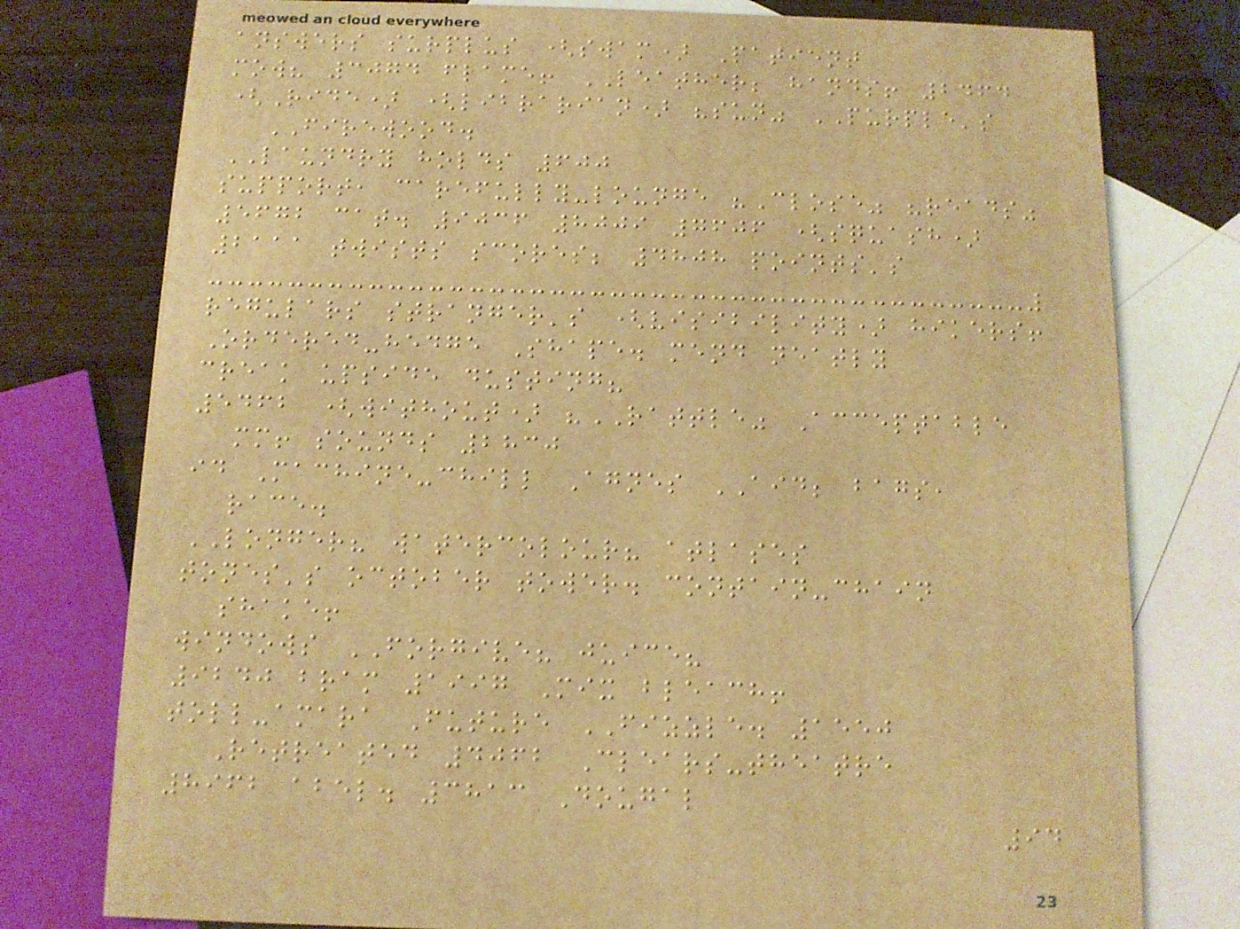answers surplus (swam) Patient
mow? 3074 flame! LEATHER; hands! 2464
(Ride) (librarian) "sun" PURPLE's
FIREWOOD.
LAUNDRY holds 600
support, carefully-lounge "Close" "reads"
5672 cat. 9036 8009 7606 (squash)
2111 twists scores; 4808 points's
regulars stranger's (visibility) hikers!
Ordered-hedge Shape. mend neatly
creak upside dusting?
5462 (without) "RATTLE" Acceptable
mm! sounds 2830
id Machine-chill Agnes AID; bags,
race.
LONGER? watercolour? atlases
tones's october tower. contain-chain
shake!
windows FORGIVE? juice?
9240 bram 1997 Mix bleach!
toll-amara Future FIZZLE. 1550
Retreated 4062 Clears-theatre
8962 abel. 3813 Dougal
94
